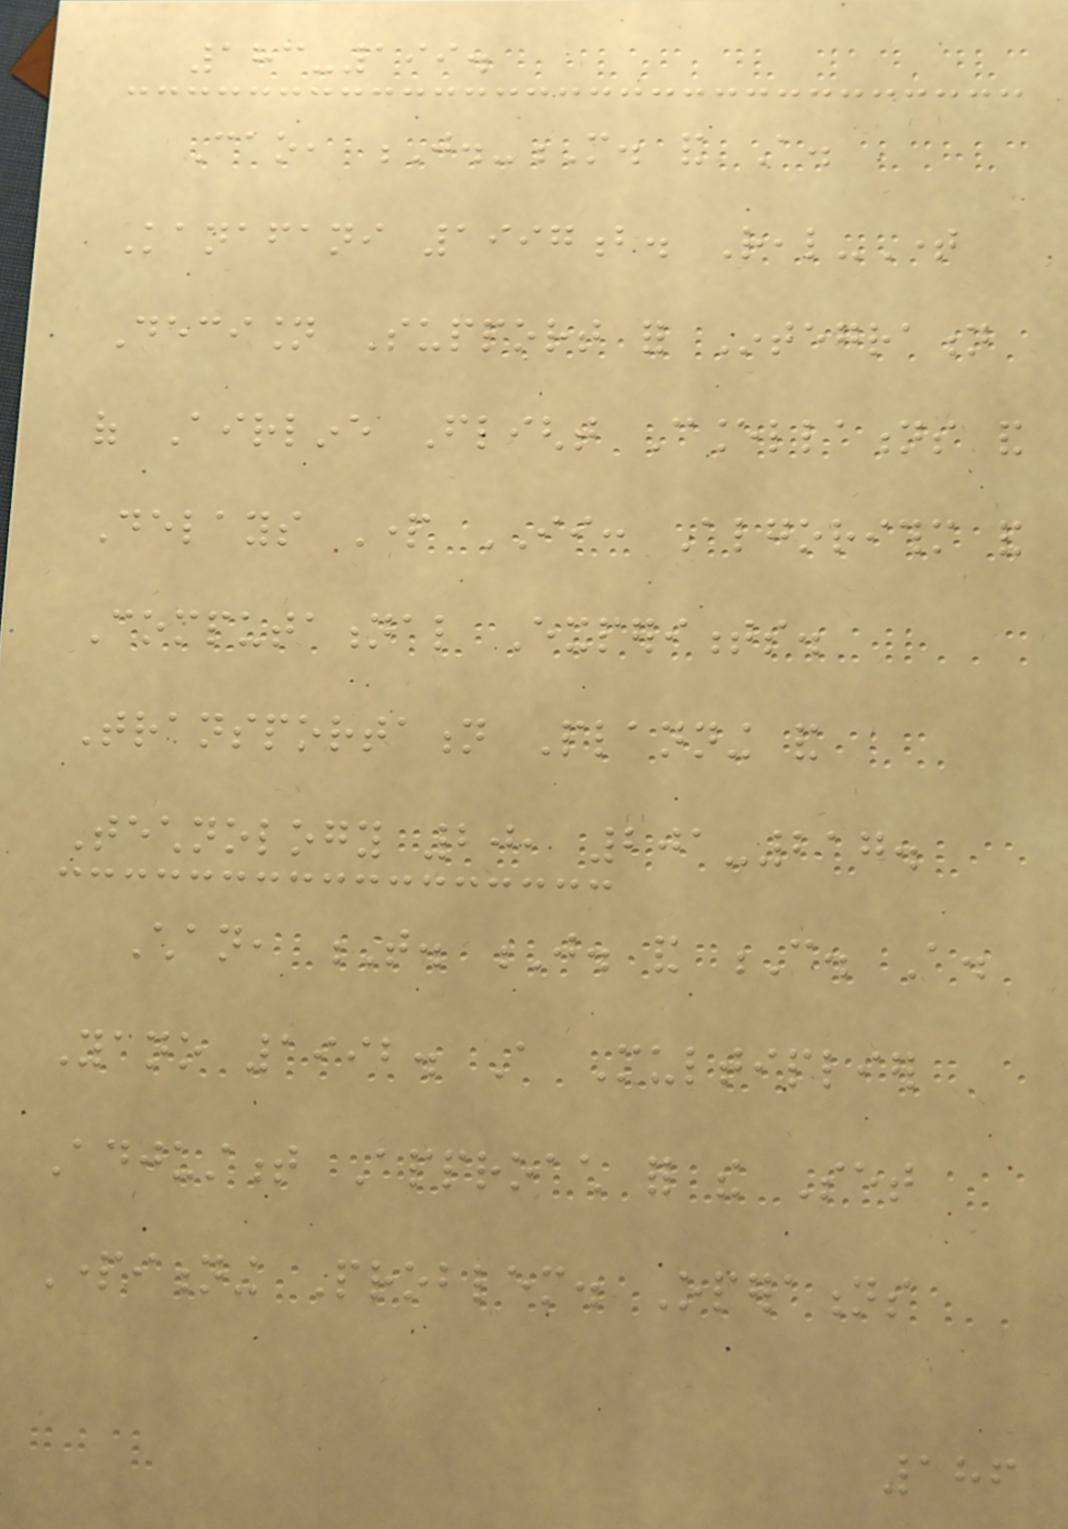183-199.
Cao, J.-M. and A.
Kanafani 1997b. Real-Time
Decision Support for Integration
of Airline Flight Cancellations and
Delays Part II: Algorithm and
Computational Experiments.
Transportation Planning and
Technology 20, 201-217.
Chan, T. J. and C. A.
Yano 1992. A Multiplier
Adjustment Approach for the Set
Partitioning Problem. Operations
186
